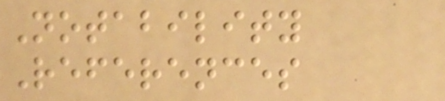Notability
References
